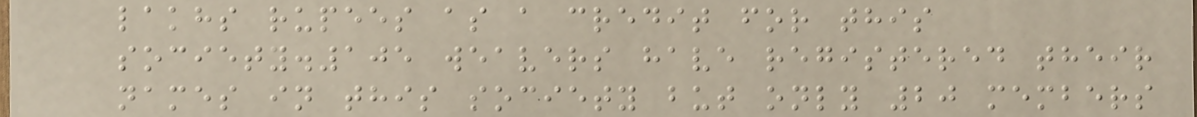lakhs rupees as a credit for this
society.105 weavers have registered their
names in this society but only 20 members
